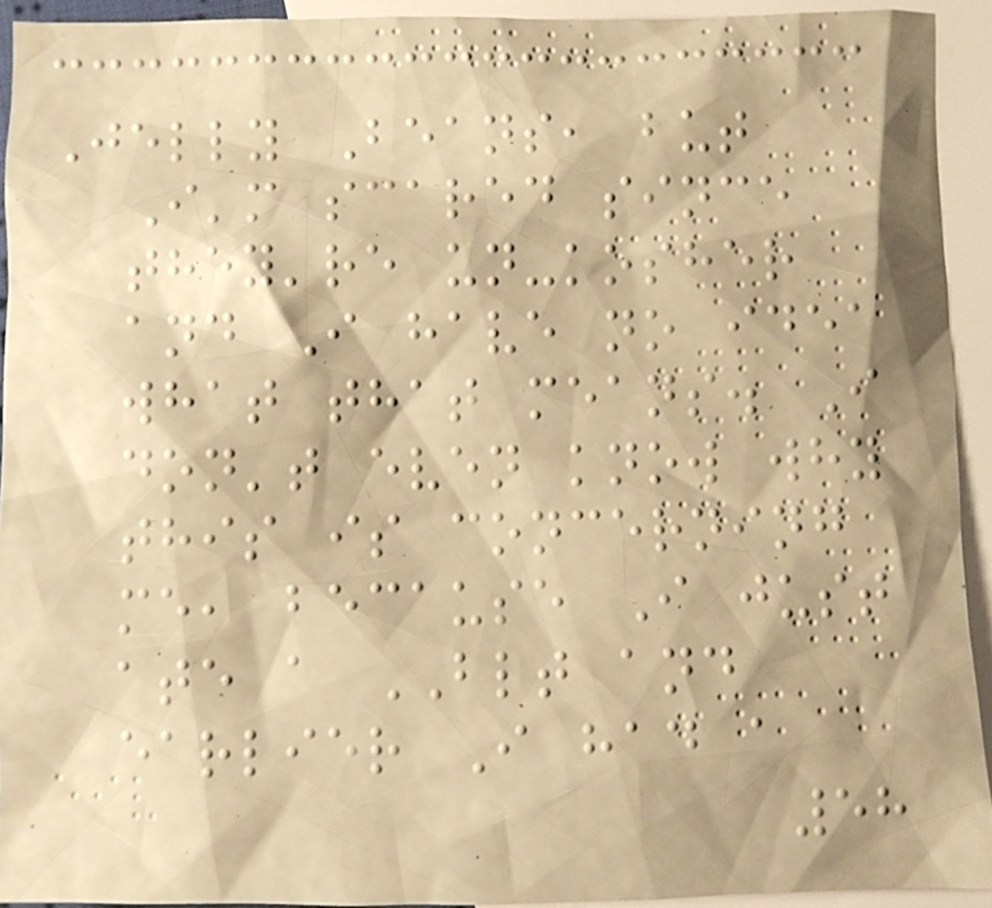Jelly Beans, but
I'm scared since
they're un-kosher
and I have no idea
what that means. I
don't even know why
this is concerning
me, because I just
ate a BLT and
earlier I had a
58
